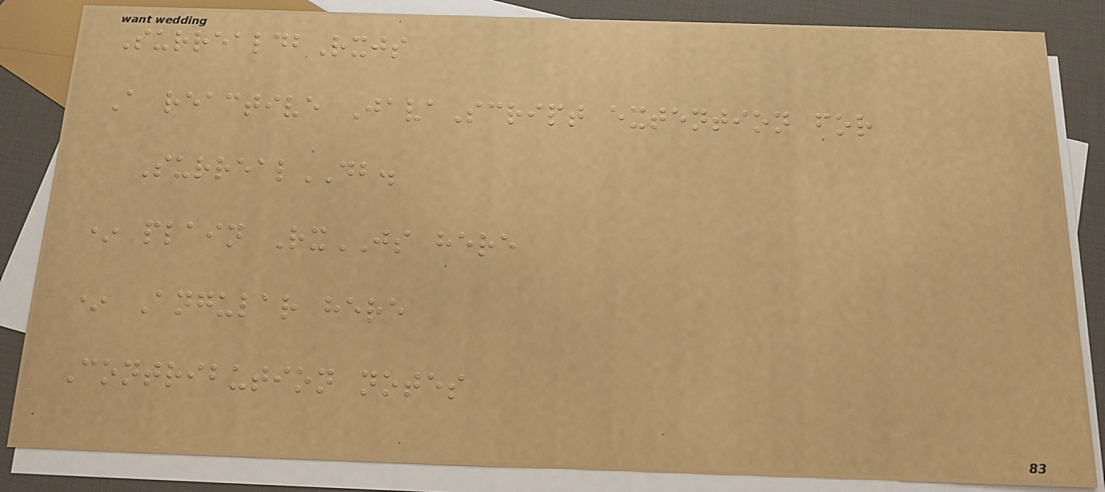SurrealdbRxjs
A reactive JavaScript extention for
SurrealDB.
* plain RxJS here
* Angular here
Contribution notes
